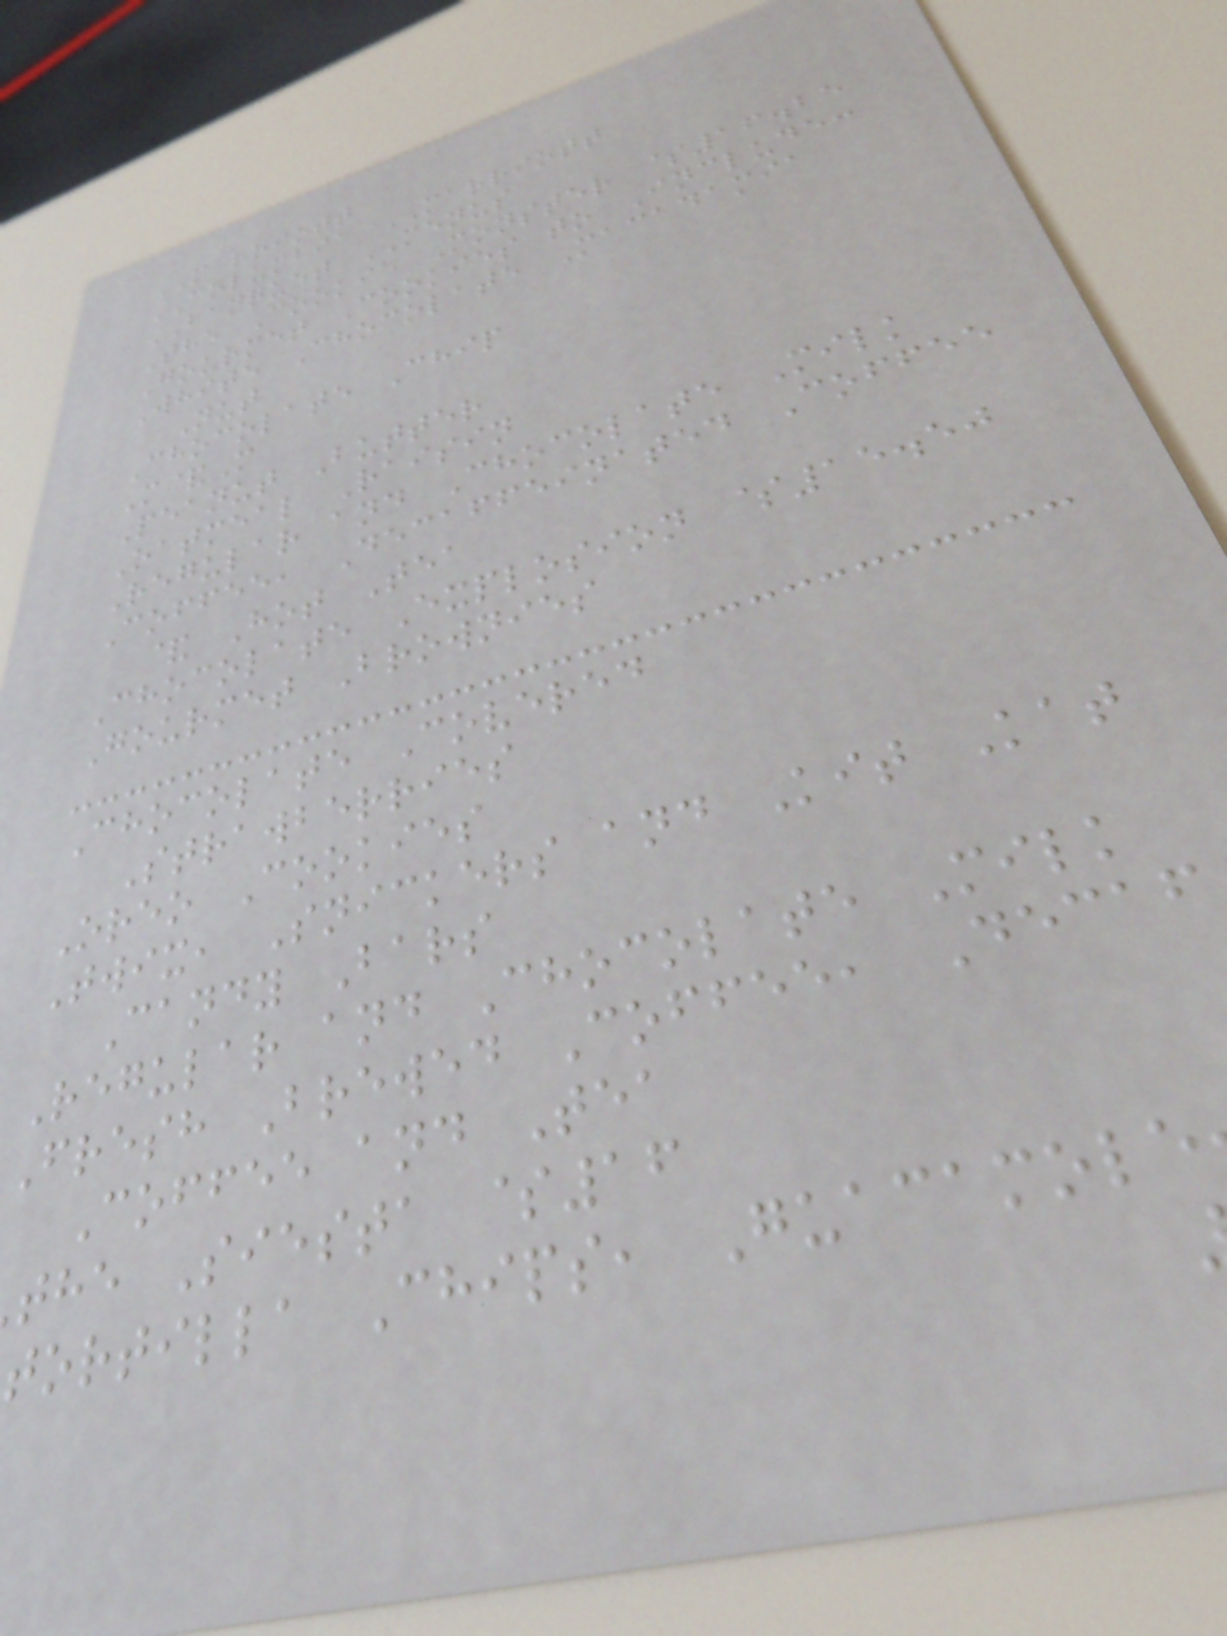MARRIOTT
COLUMBIA MARRIOTT
BANQUET MENUS
The Cookie Monster $16.25
Gourmet Cookies to Include:
White Chocolate Macadamia
Nut
Chocolate Chip
M&M
Peanut Butter
Oatmeal Raisin
Regular and Chocolate Milk
Coffee, Decaffeinated Coffee
& Hot Tea
Chocolate Explosion $15.50
Gourmet Brownies
Chocolate Covered
Strawberries
Oreo Cookies
Twix, Snickers and Kit Kat
Candy Bars
Regular and Chocolate Milk
Fresh Brewed Coffee, Decaf
Coffee and Tea
the Siesta $16
tortilla Chips, Guacamole
